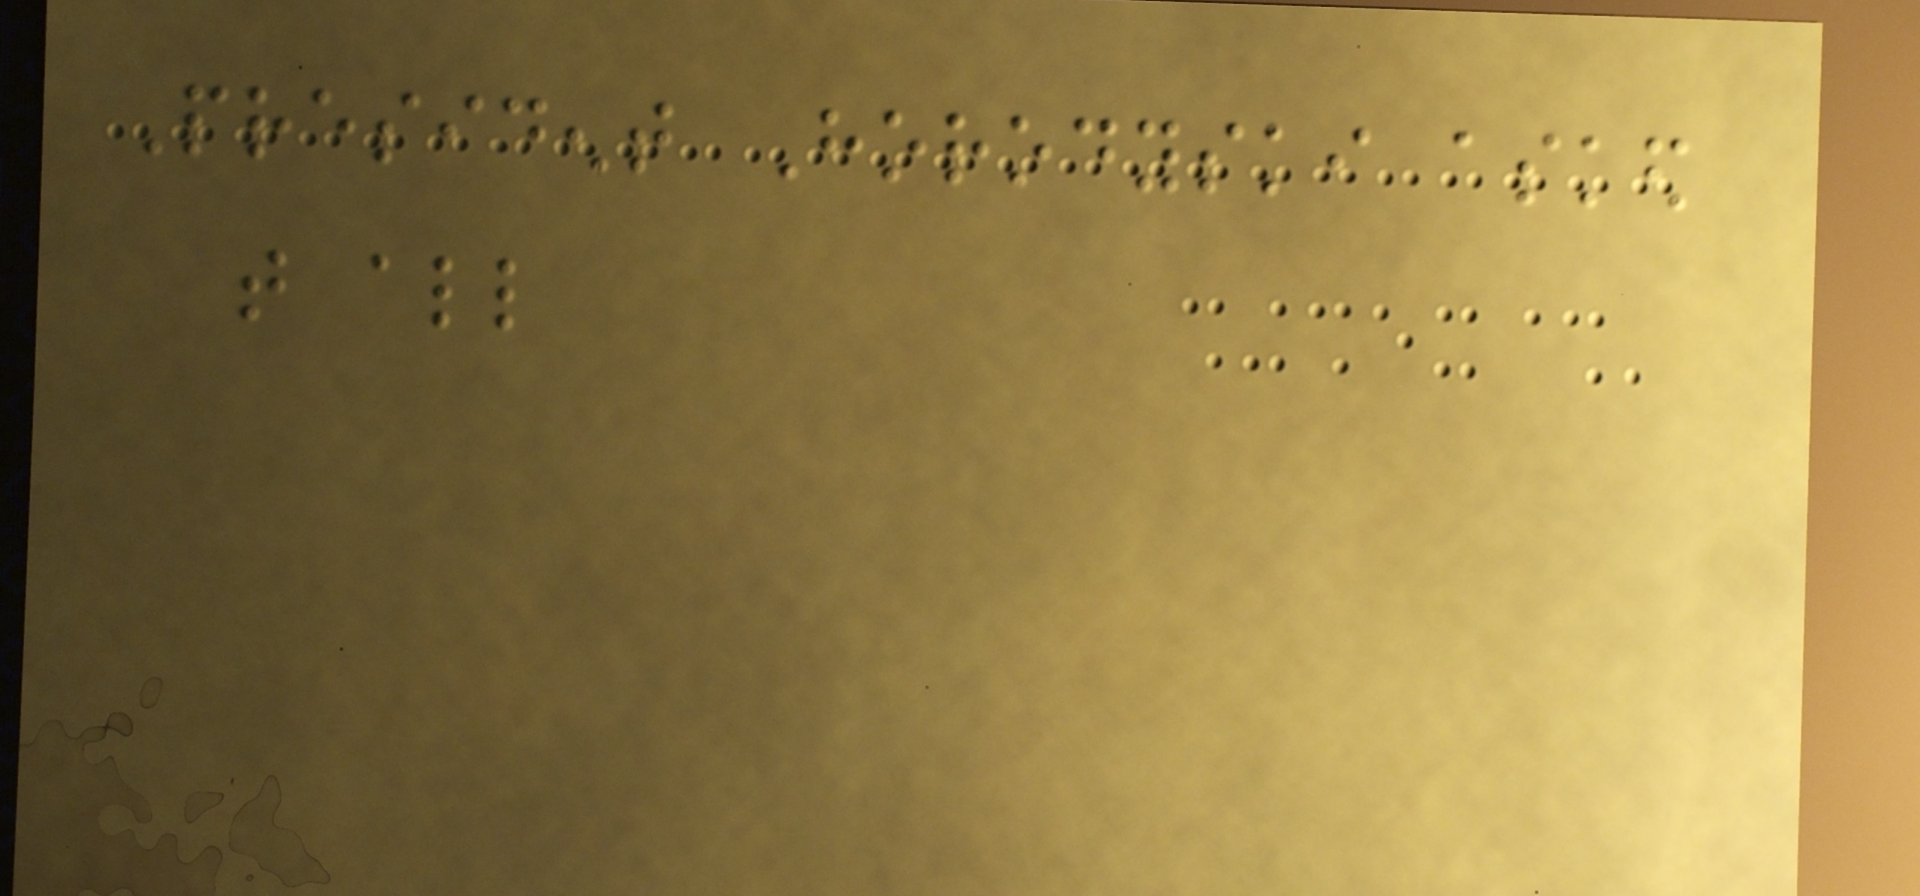President Horodyski asked
that all
